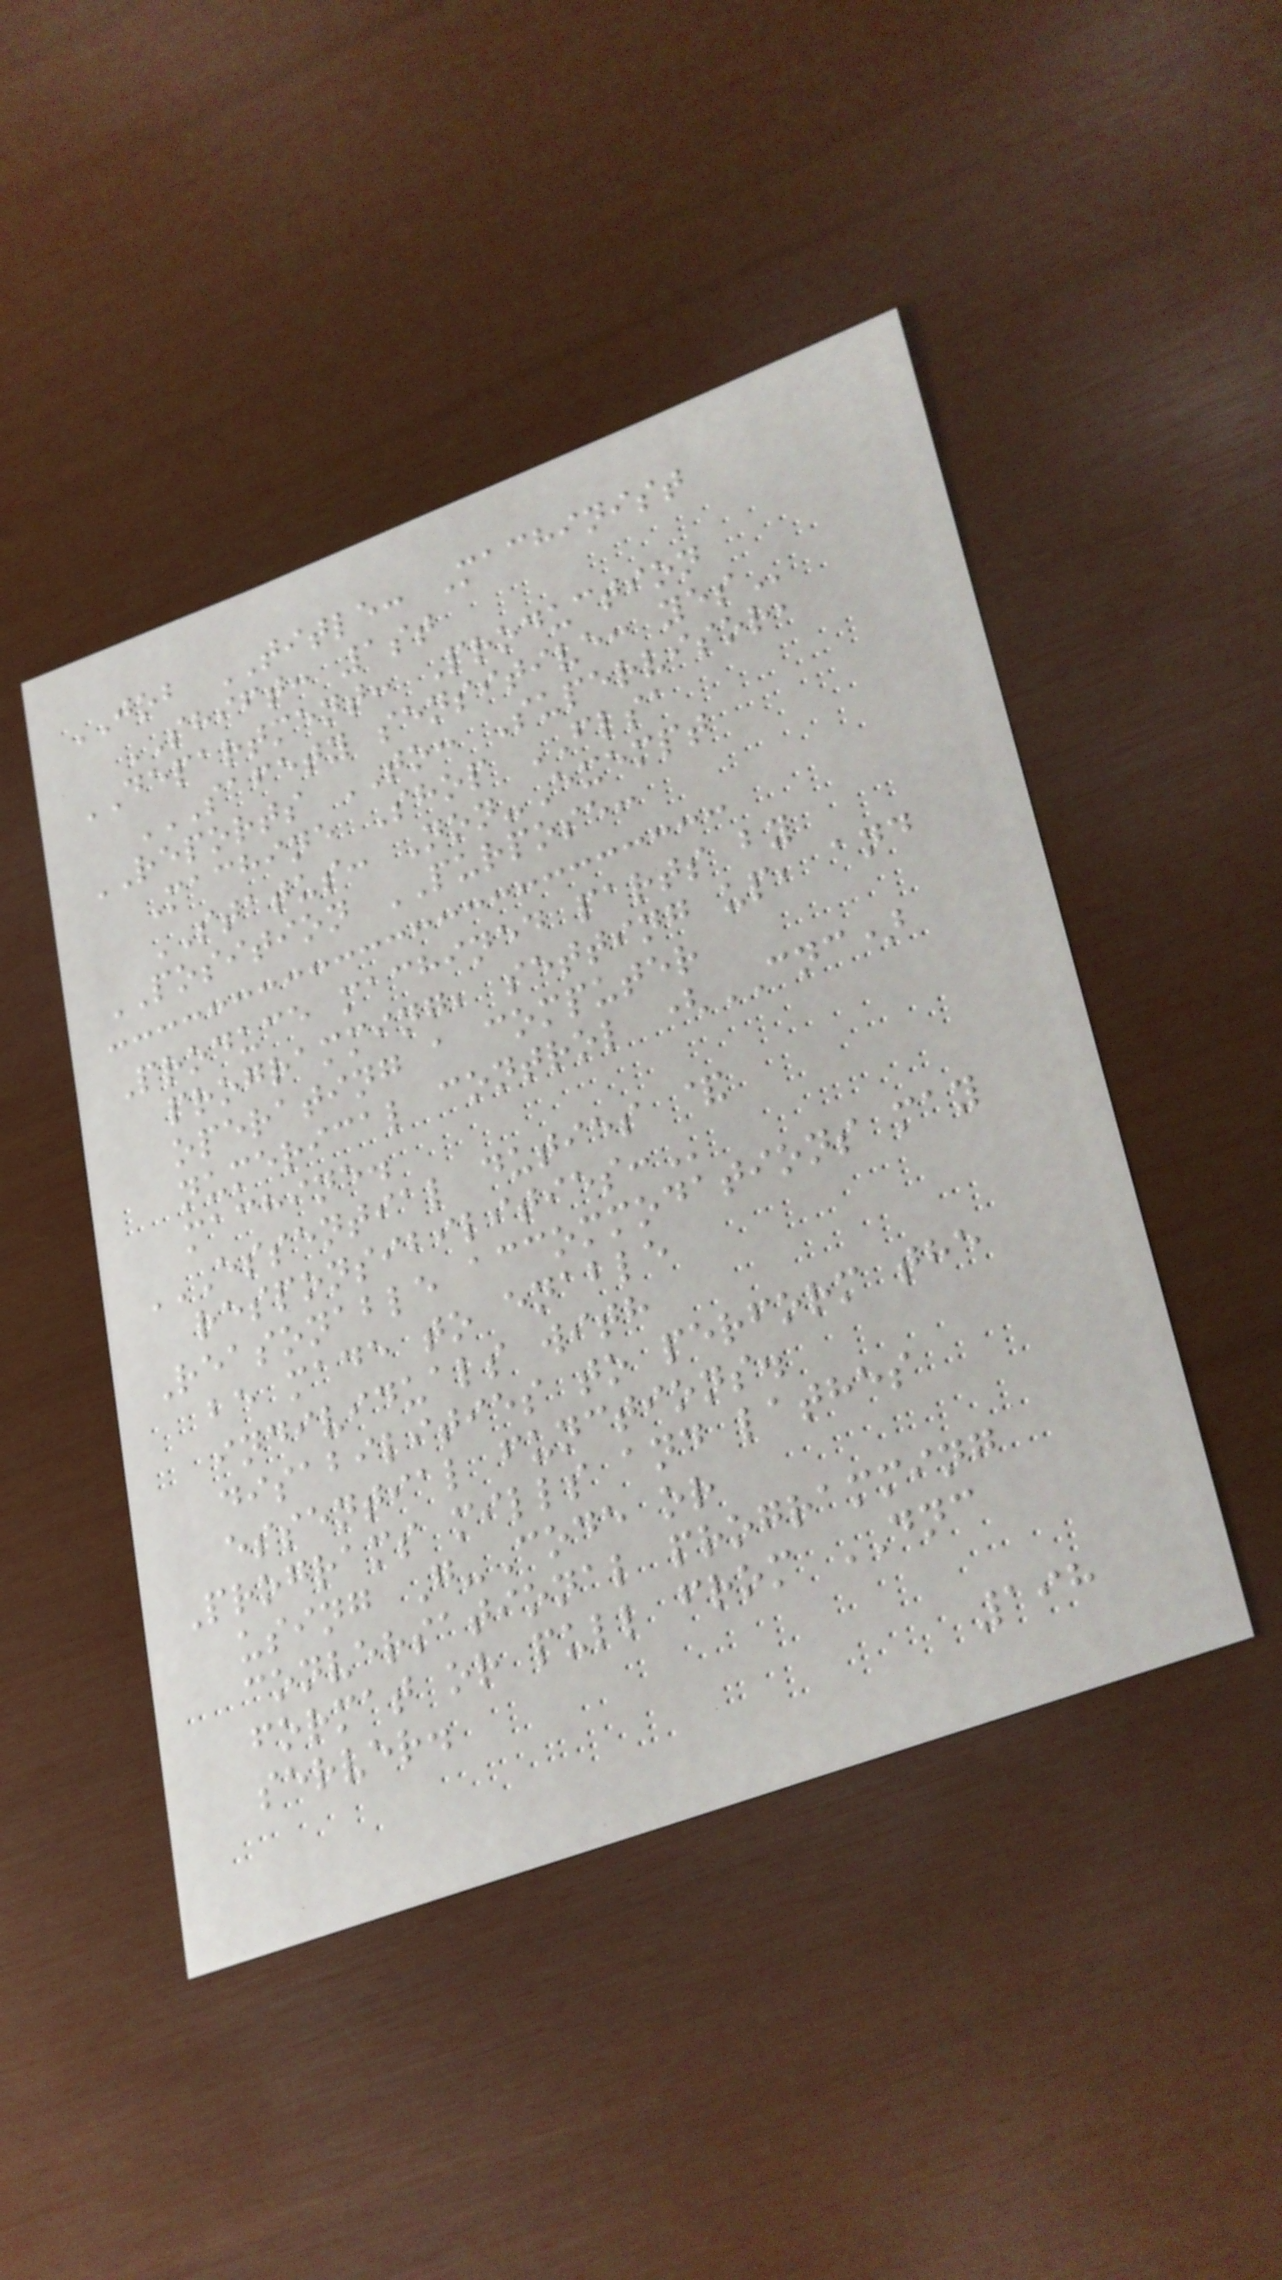JOB TITLE: Machinist
SHIFT: 1st
DEPARTMENT: Production
SAFETY SENSITIVE: YES
REPORTS TO: Supervisor,
Machine Shop FLSA
STATUS: Non-Exempt
POSITION PURPOSE:
Produce machined parts by
programming, setting up, and
operating a computer
numerical control (CNC)
machine.
ESSENTIAL DUTIES &
RESPONSIBILITIES:
Reasonable accommodations may
be made to enable
individuals with
disabilities to perform the
essential functions.
Programs mills and lathes
using G-Code or
conversational programming
format or pull from DNC
server.
198
